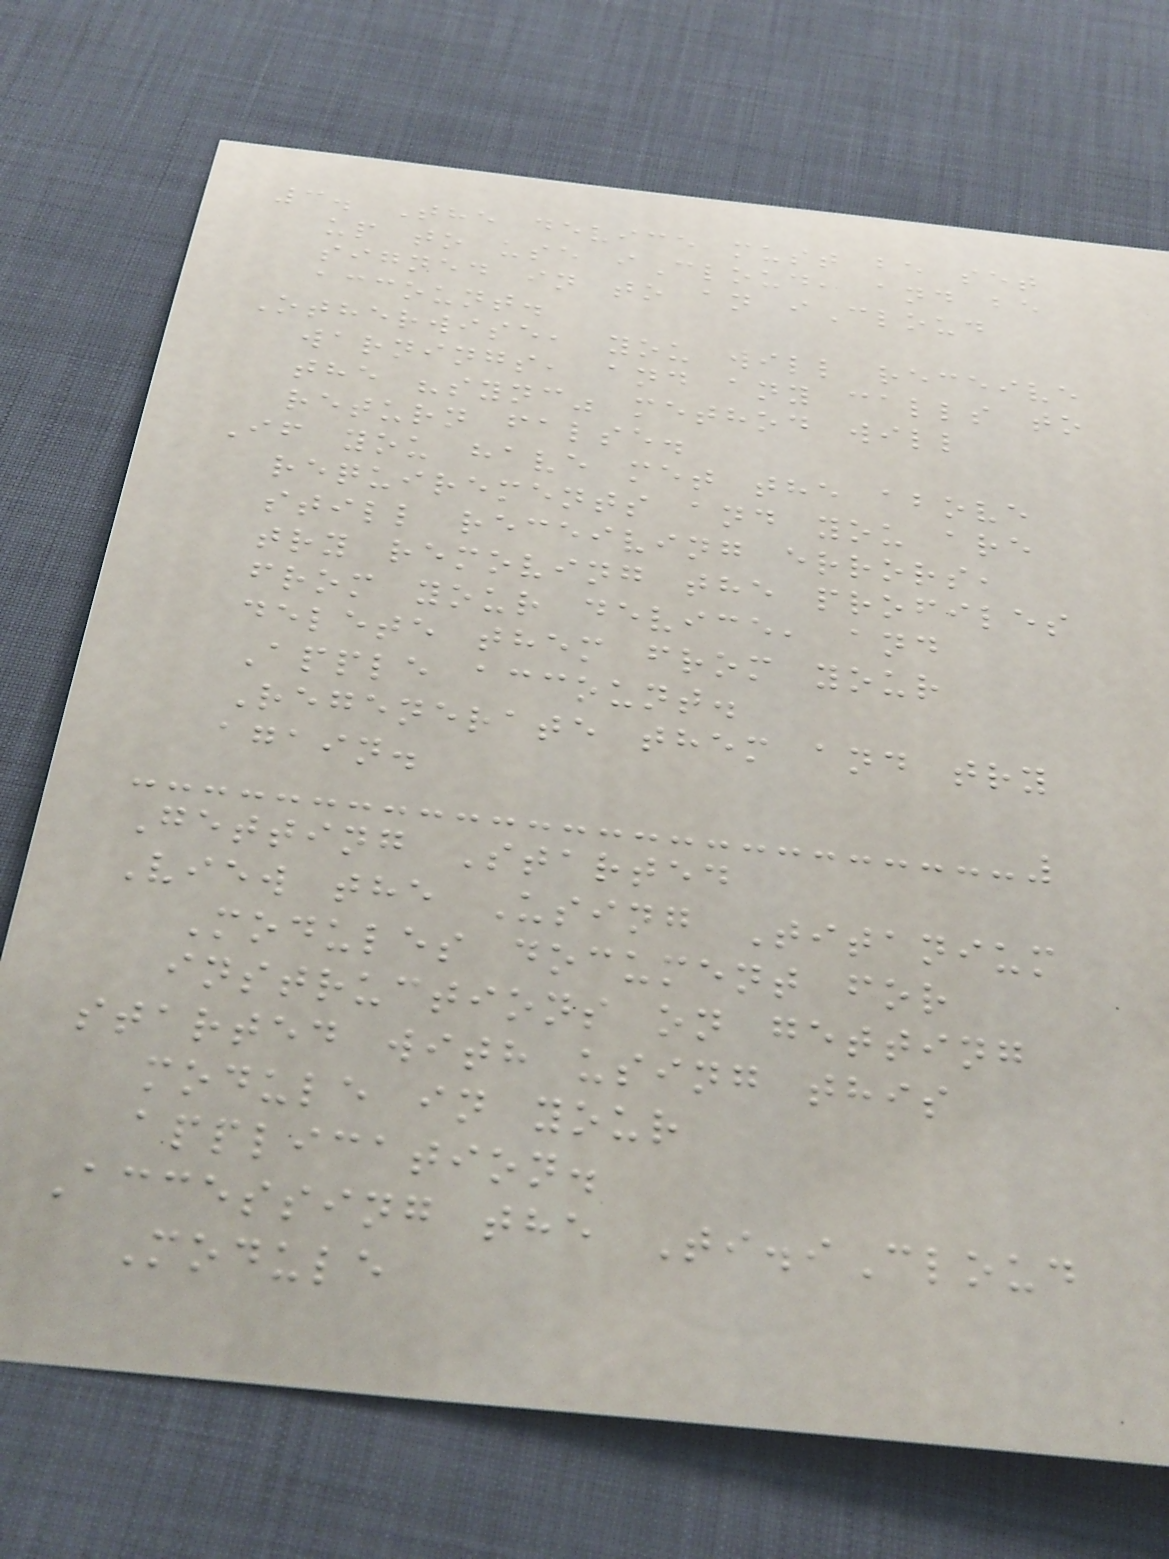3. The device must be set
up to use iCloud, and be
signed in to an iCloud
account.
Otherwise, you will receive
warnings, and any calls to
the "sync" method will
return false.
If you have met the above
requirements and you are
still receiving errors,
try removing the profiles
from your device, and
delete them from your
Apple account.
Regenerate them and try
again.
Getting Started
View the Using Titanium
Modules document for
instructions on getting
started with using this
module in your
application.
Accessing the Ti.iCloud
Module
